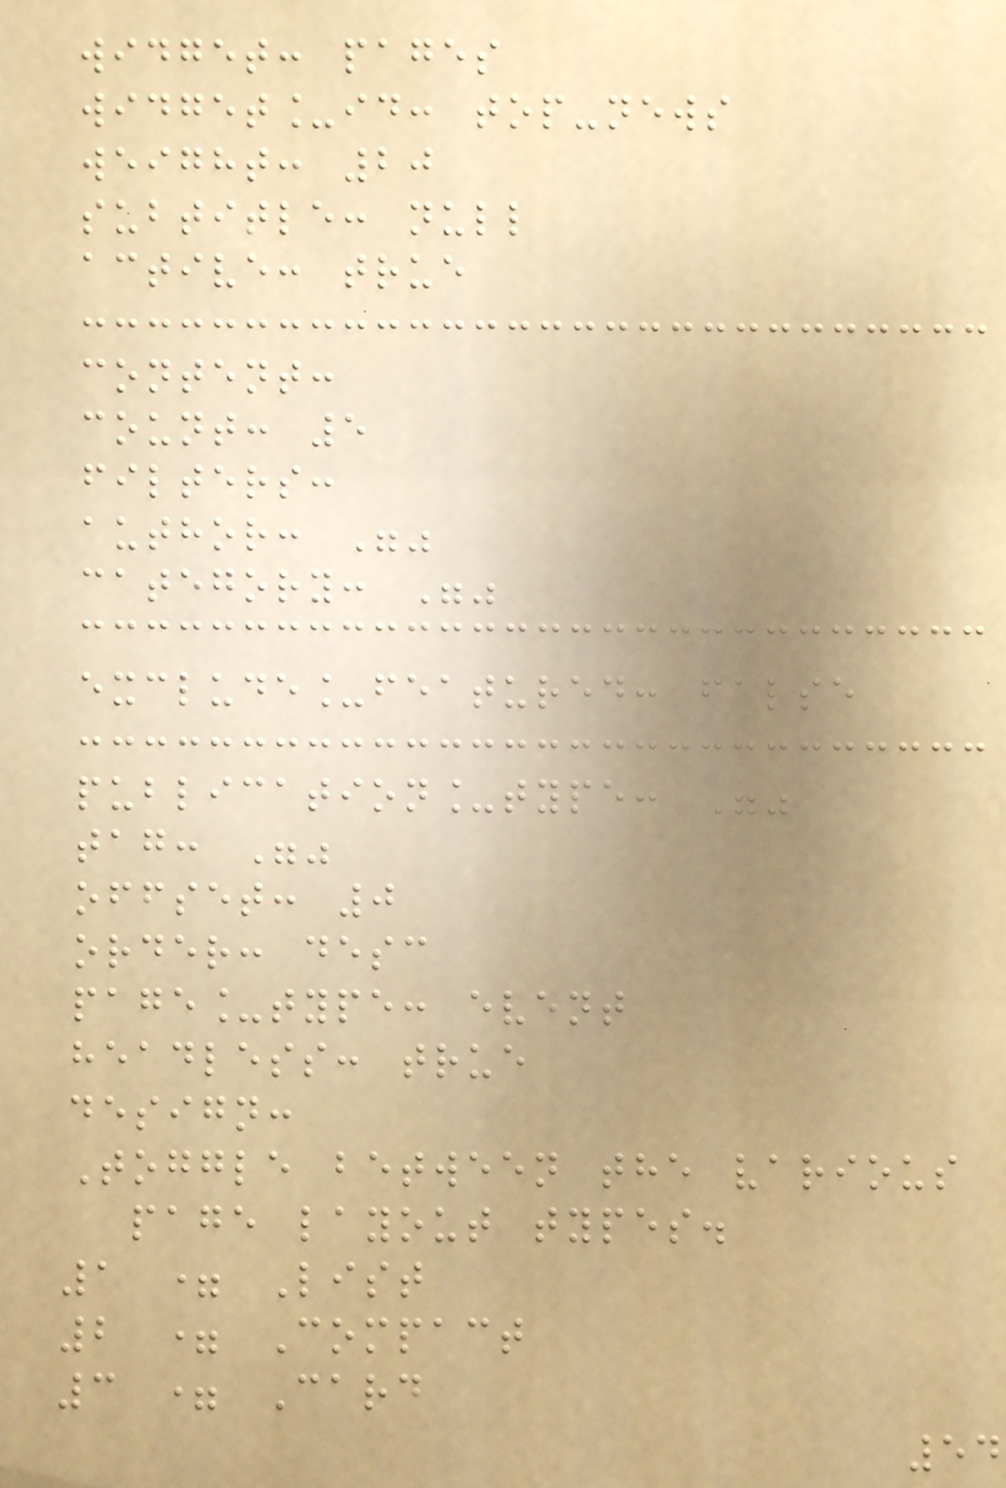widget: pages
widget_id: top-news
weight: 20
subtitle: null
active: true
content:
count: 5
filters:
author: ""
category: ""
exclude_featured: false
publication_type: ""
tag: ""
offset: 0
order: desc
page_type: event
headless: true
design:
Toggle between the various
page layout types.
1 = List
2 = Compact
3 = Card
54
